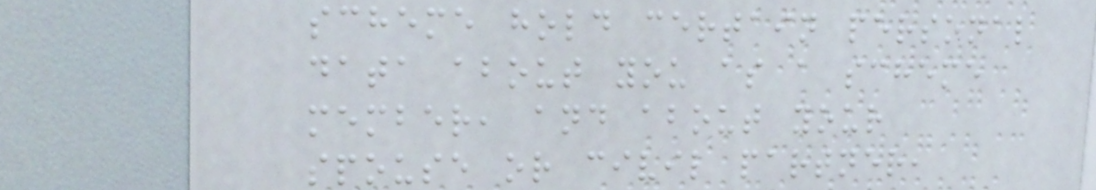scheme hold certain personal
data about you as a scheme
member, and about your
spouse or civil partner,
